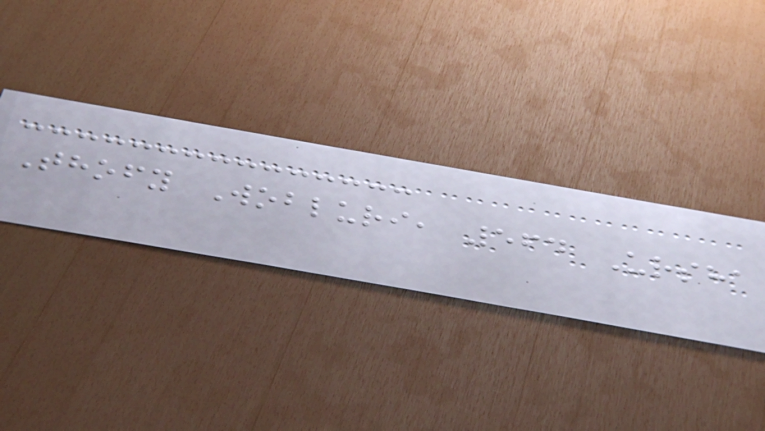Thofy Wobluri, 564 Ursha
